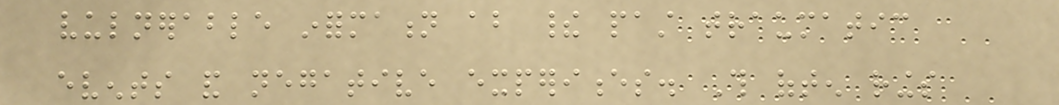vulnerable information about their past traumatic
events and negative experiences. This often rings
